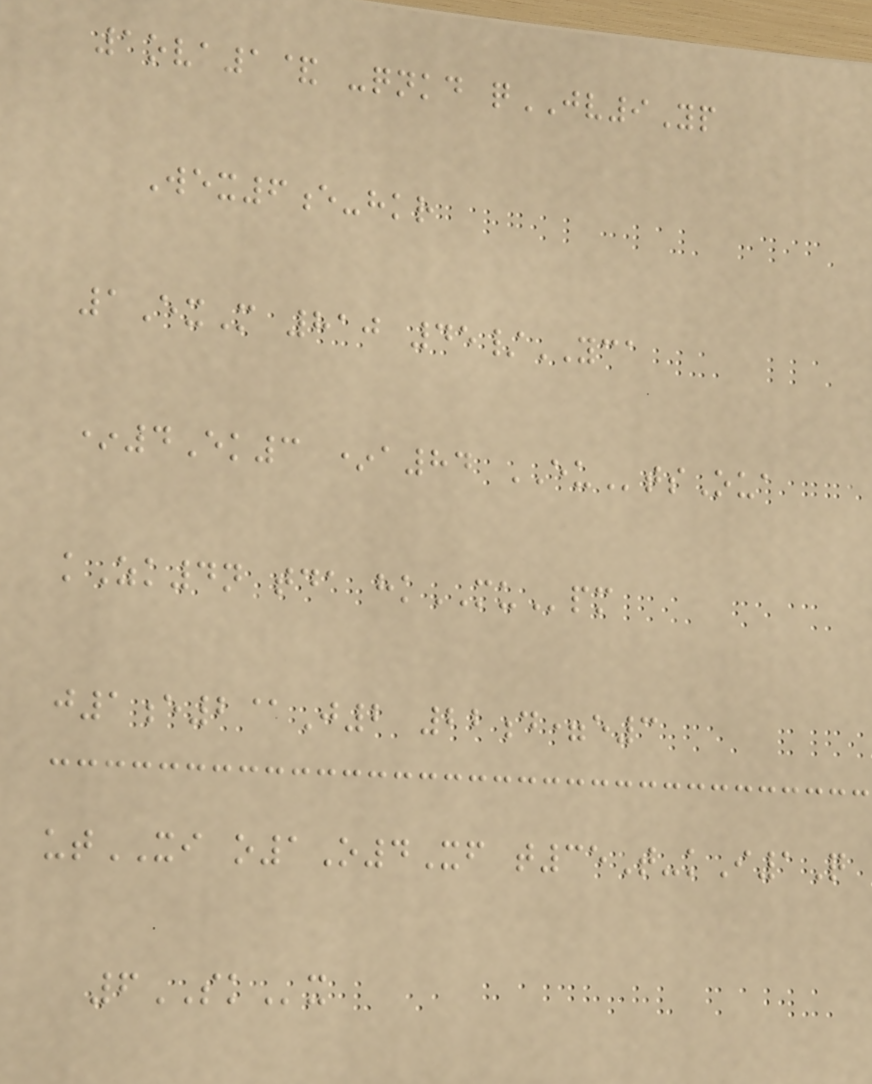1ova1& -qnkd qJV9Yp
Wex6e-hkr
1ExM 810 45/YCA
*4Ek3 *a84 EUtsOua
kZk4n tda hkMUpm
j1e2@J2 22d=e3
utXI o1O4Xf t35T-kI1Q
6SKx
